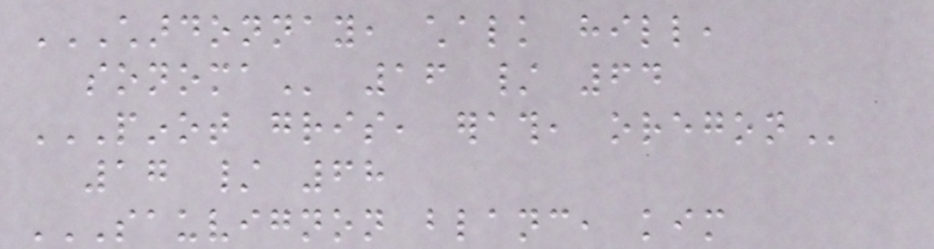CHARDONNAY, CHALK HILL,
SONOMA 16 / 64
PINOT GRIS, ERATH, OREGON
17 / 68
SAUVIGNON BLANC, KIM
